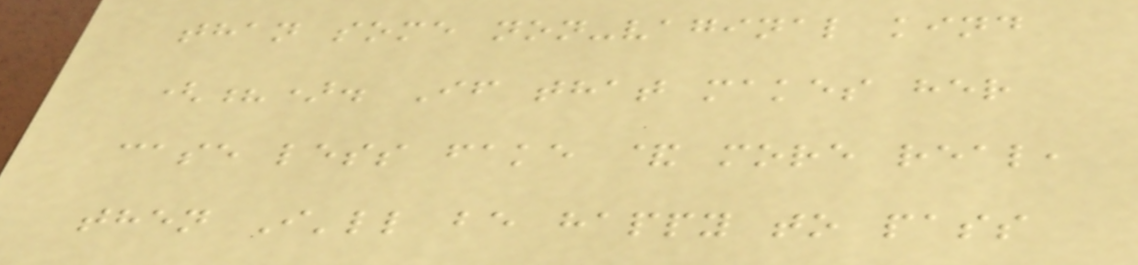than some non-vaginal kind
(?). If that makes her
case less fake & more real,
then I'll be happy to pass
